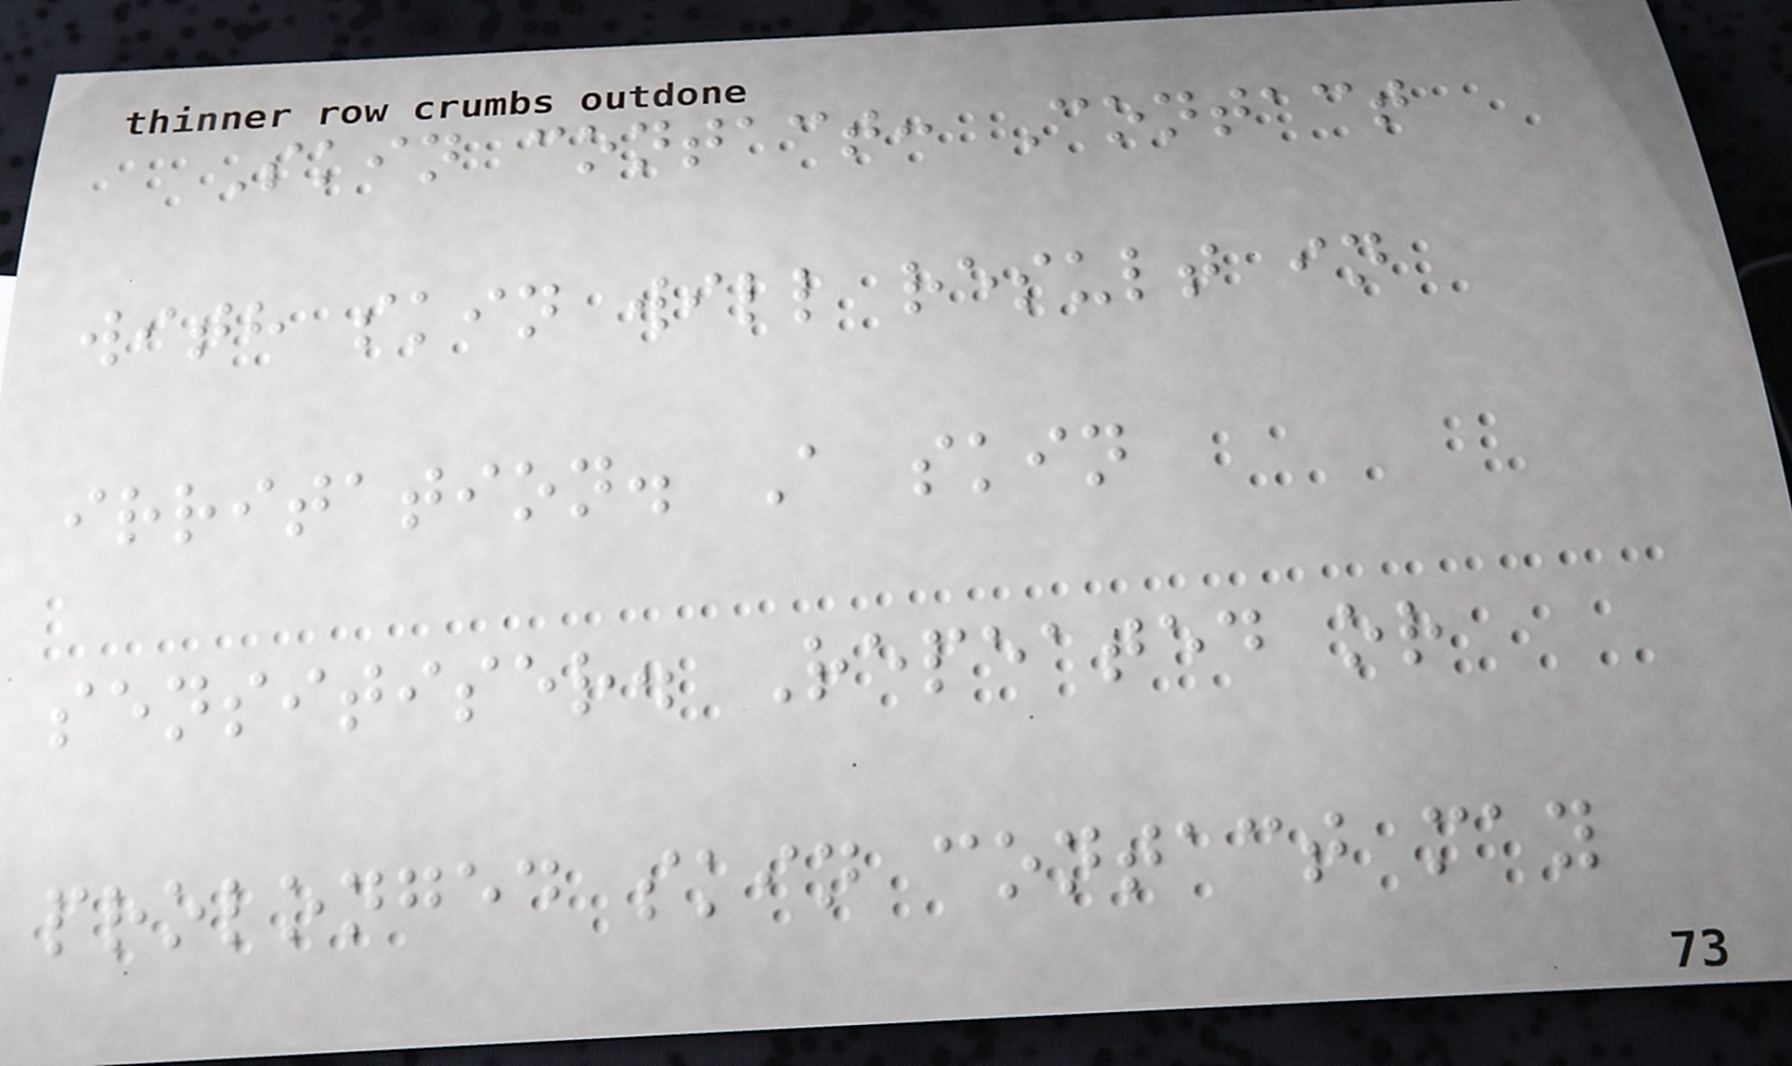Skin contact: Contact
with skin will result in
irritation. A skin
sensitiser. Repeated or
prolonged skin contact may
